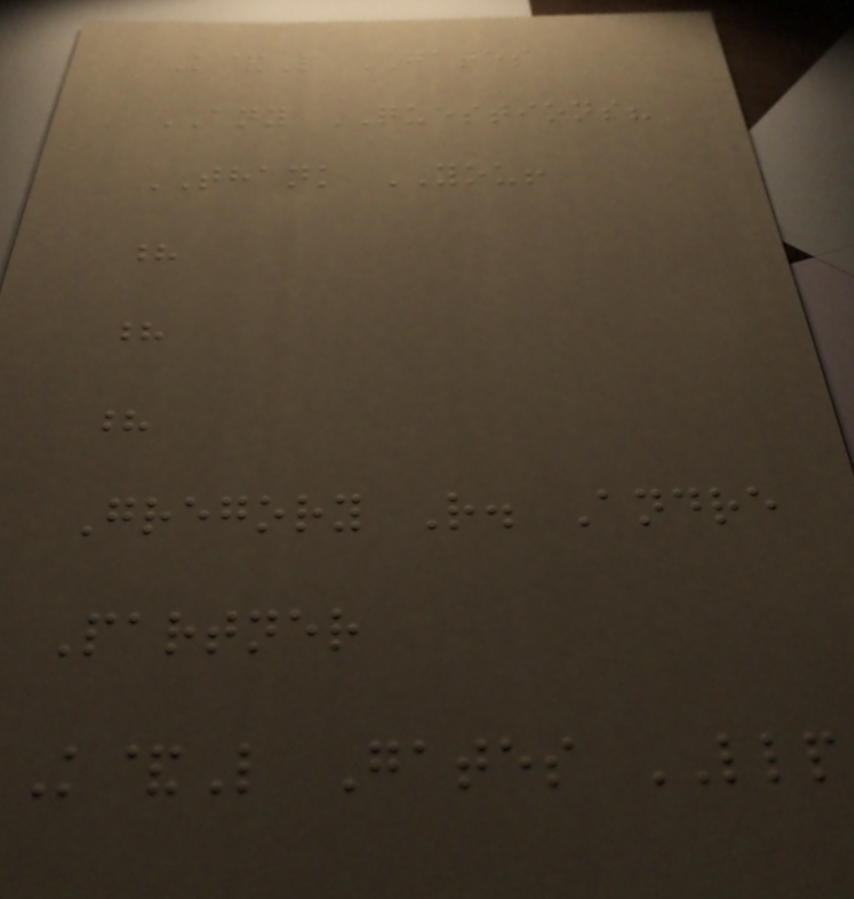K&L GATES
ANY QUESTIONS?
THANK YOU!
?
?
?
Gregory R. Andre
Partner
K&L Gates LLP
